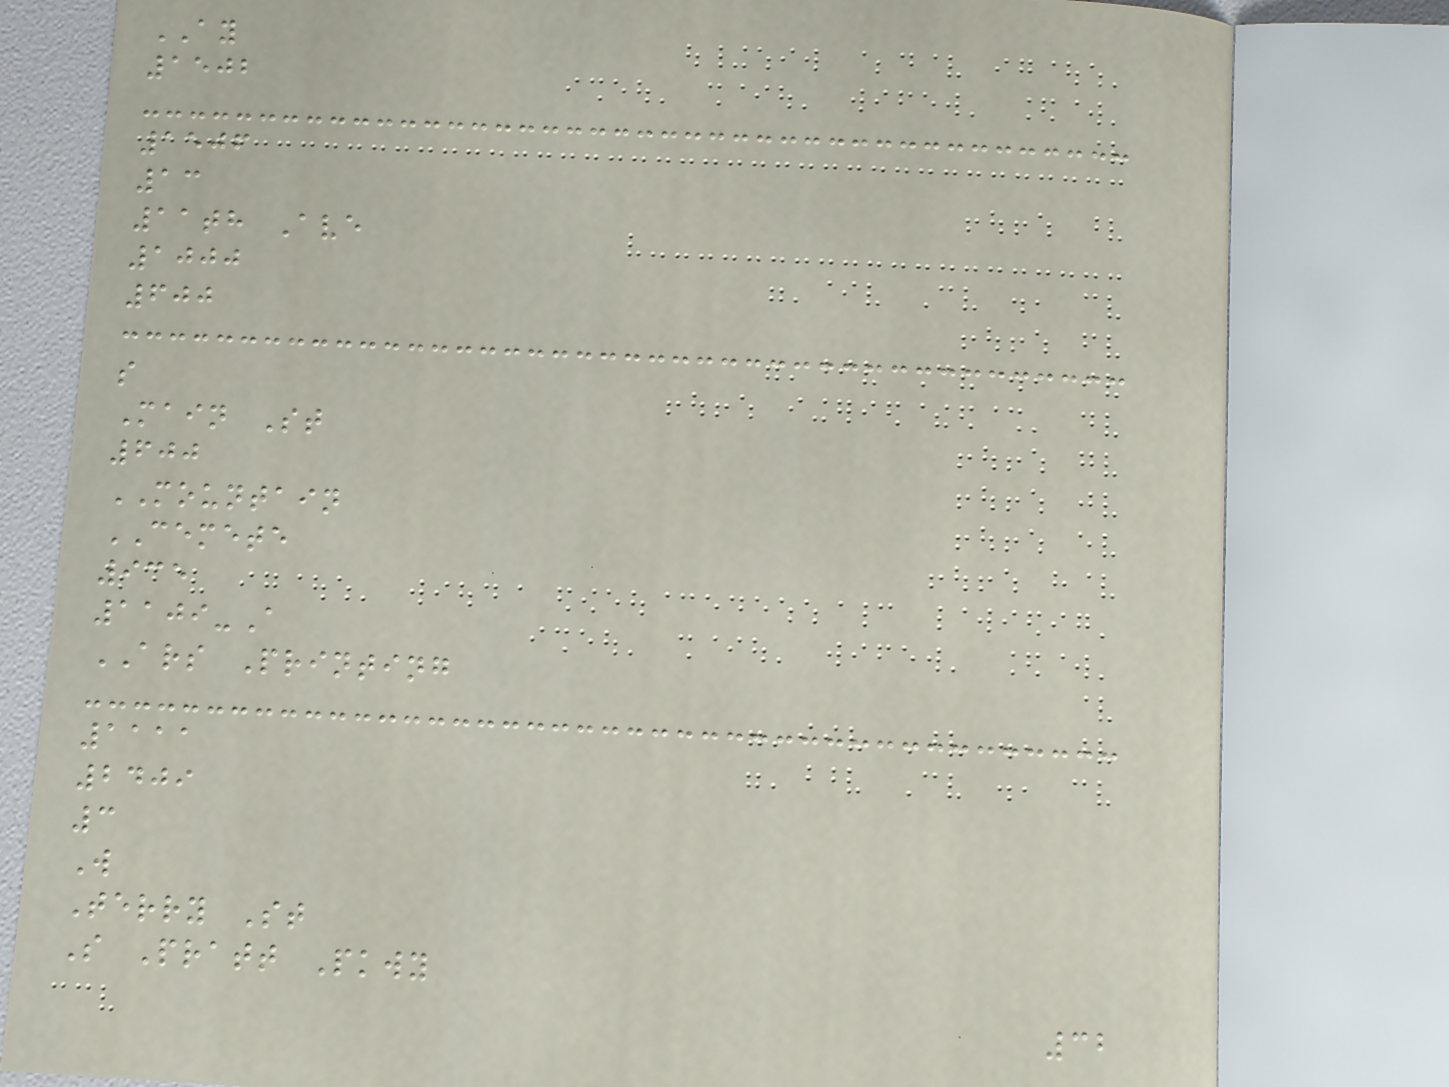AY
1502
1506
13
11th Ave
1000
600
s
Main St
600
MOUNTAIN
CEMETE
935
1109-A
ARS Printing
1111
2409
3
W
Terry St
S Pratt Pkwy
32
